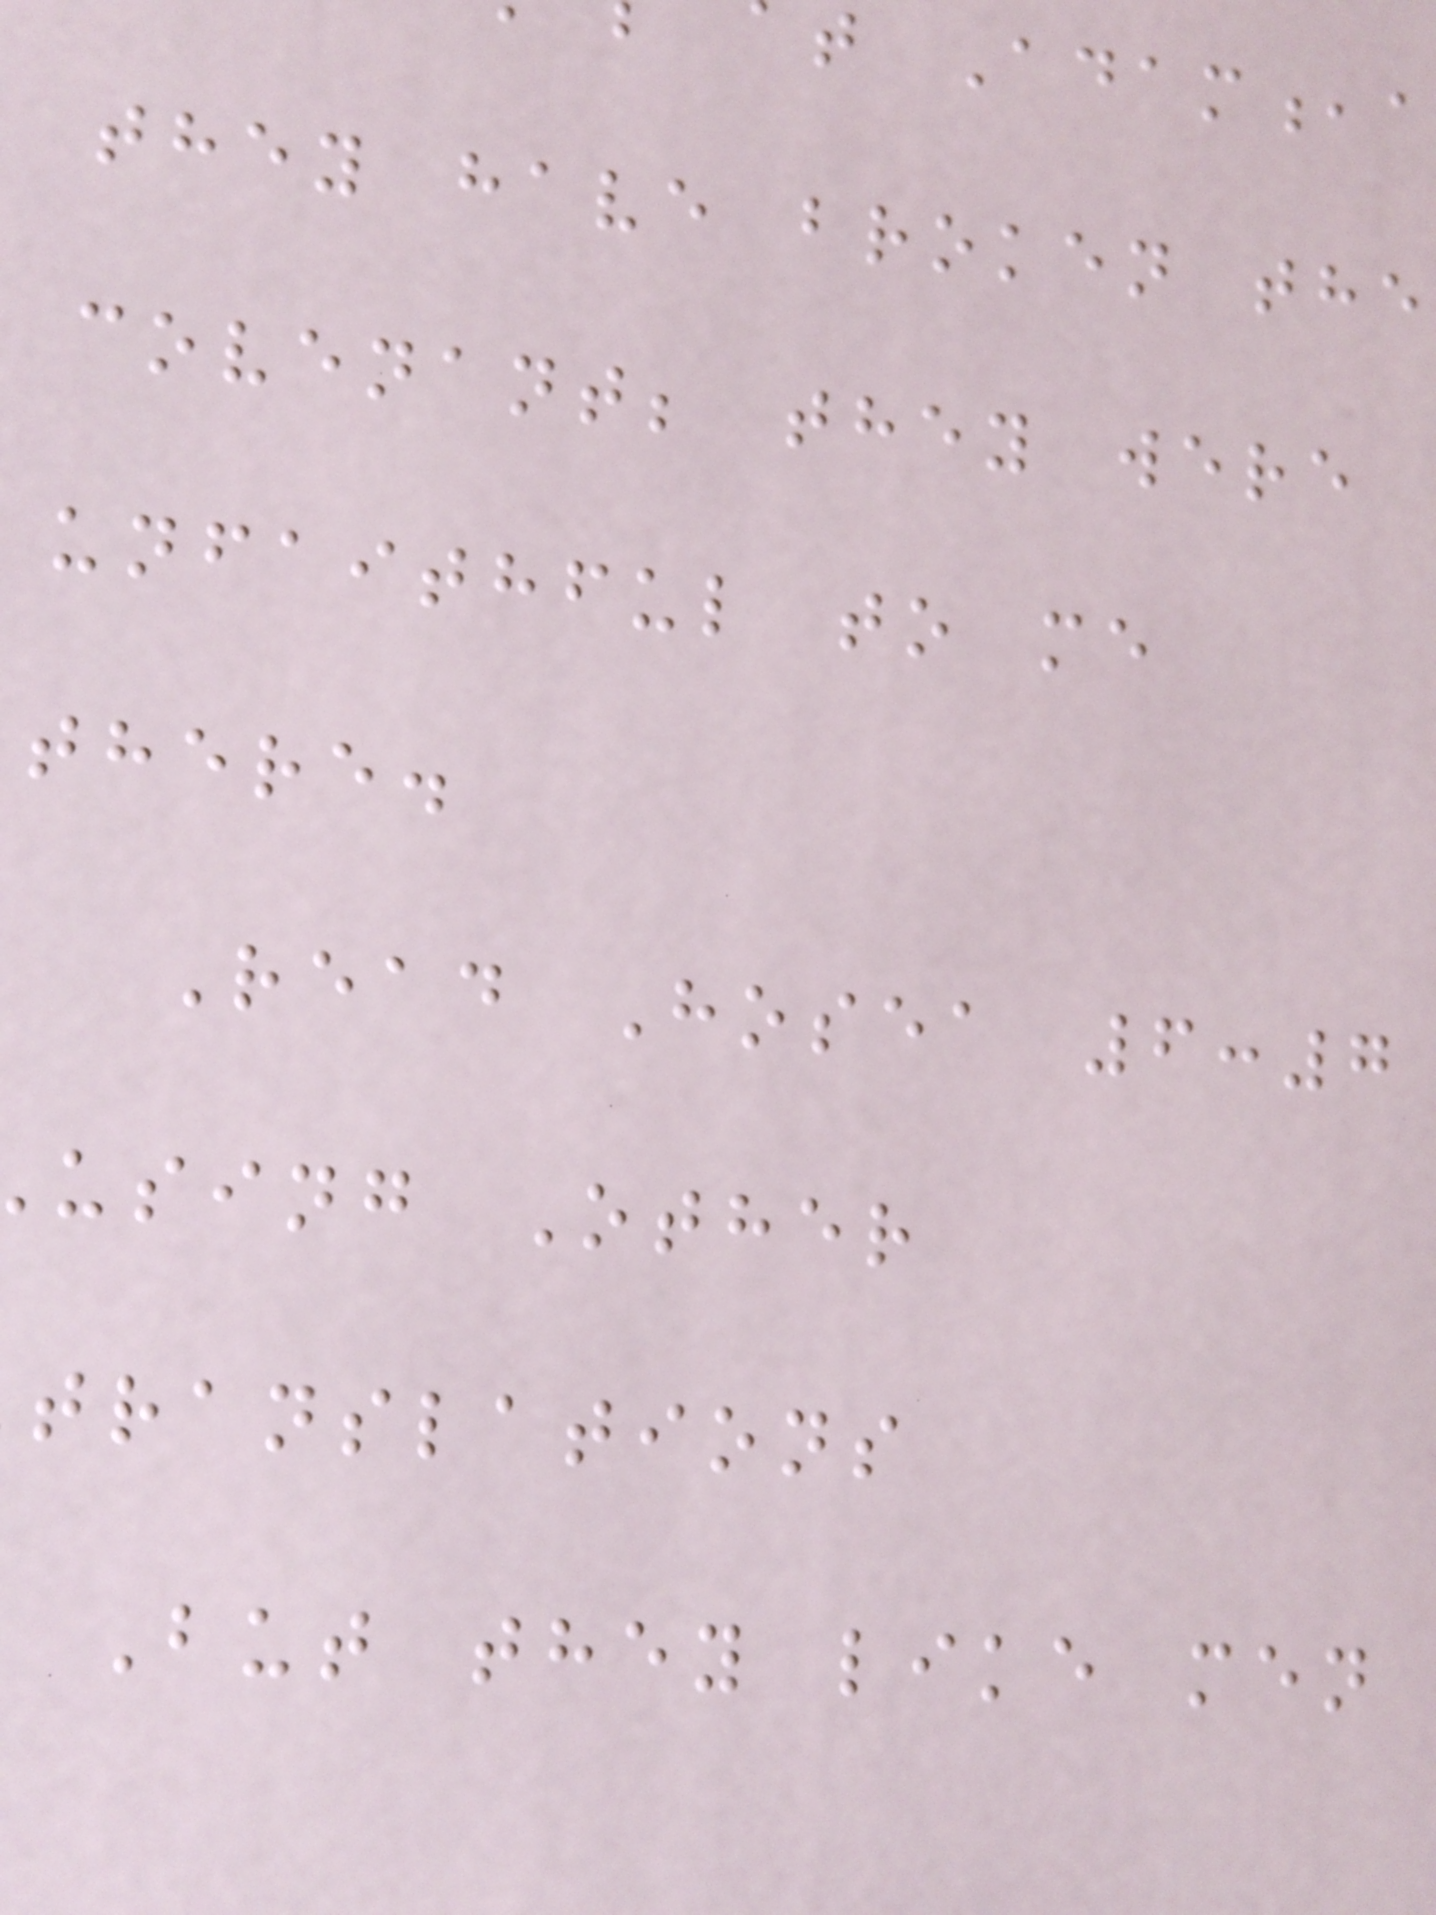t Adam,a
they have broken the
covenant; they were
unfaithful to me
there.
Read Hosea 6:7
using Other
translations
But they like men
